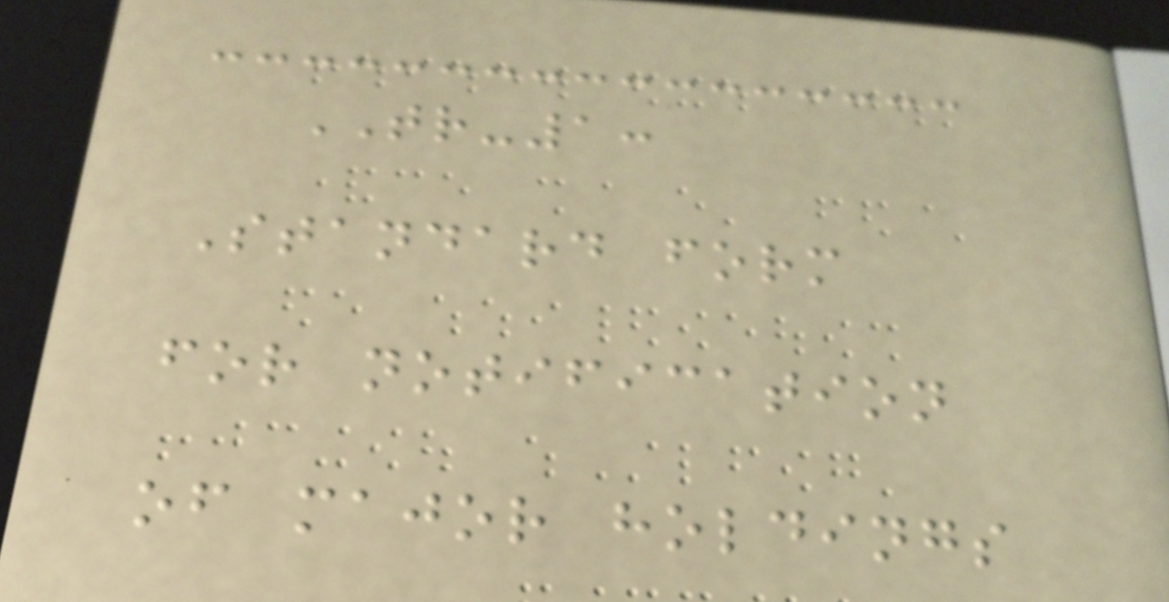TR-1:
Standard form
for notification
of major holdings
